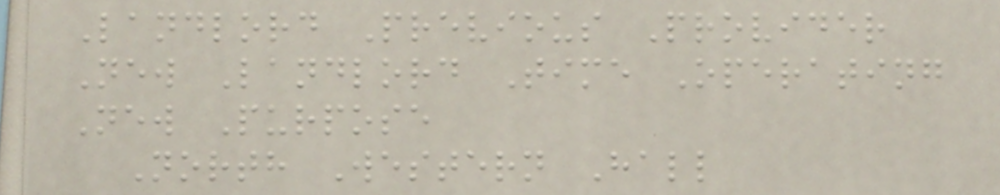Landlord Previous Provider
New Landlord Time Operating
New Purpose
North Western Hall
